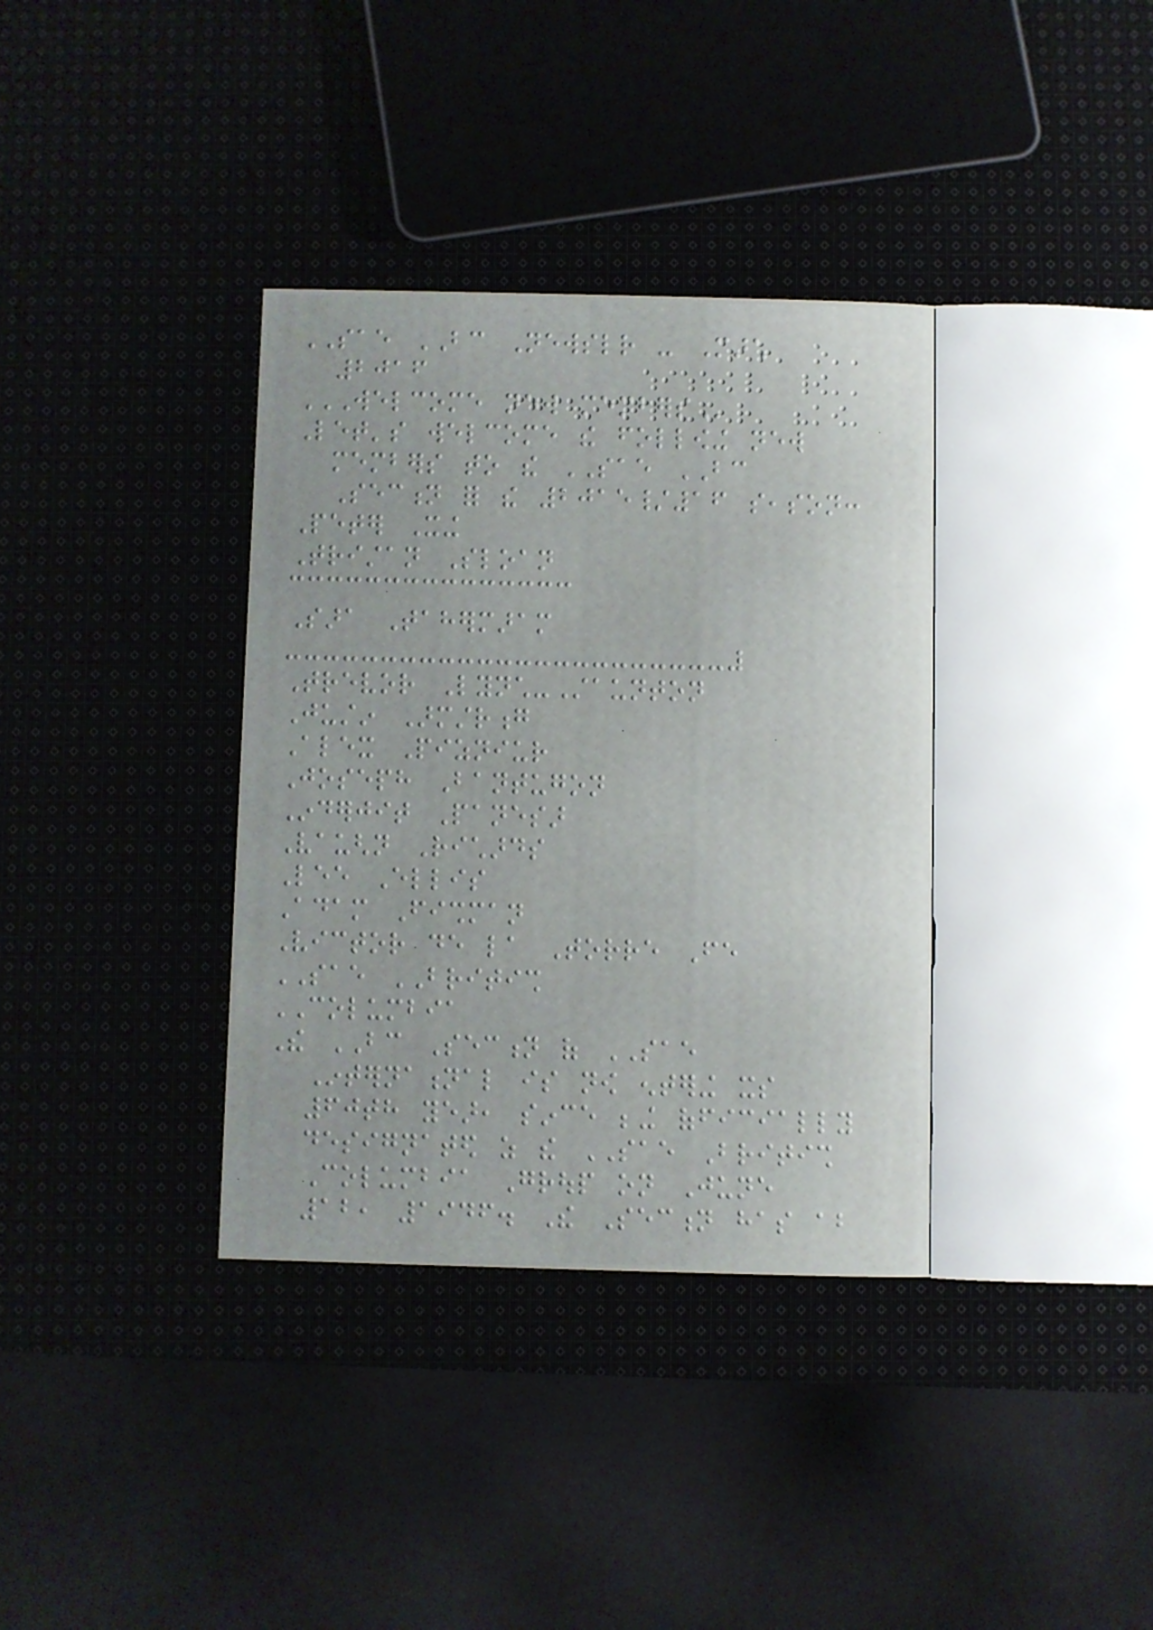SAE BC Newsletter - March
2016
WELCOME NEW MEMBERS
Let's welcome the following new
members to the SAE BC
Section for the 2015/16 season:
Peter Xing
Tristan Sloan
Sara Tahermaram
Trevor Lynch-Staunton
Justin Armstrong
Alex Pizniur
Joseph Bantugon
Inderjit Panesar
Vaughn Richards
Lee Ellis
Adam Fishman
Victor de la Torre Fe
SAE BRITISH
COLUMBIA
The BC Section of SAE
International is now entering its
60th year, since being officially
designated as the SAE British
Columbia Group on June
12, 1946. The Section has about
